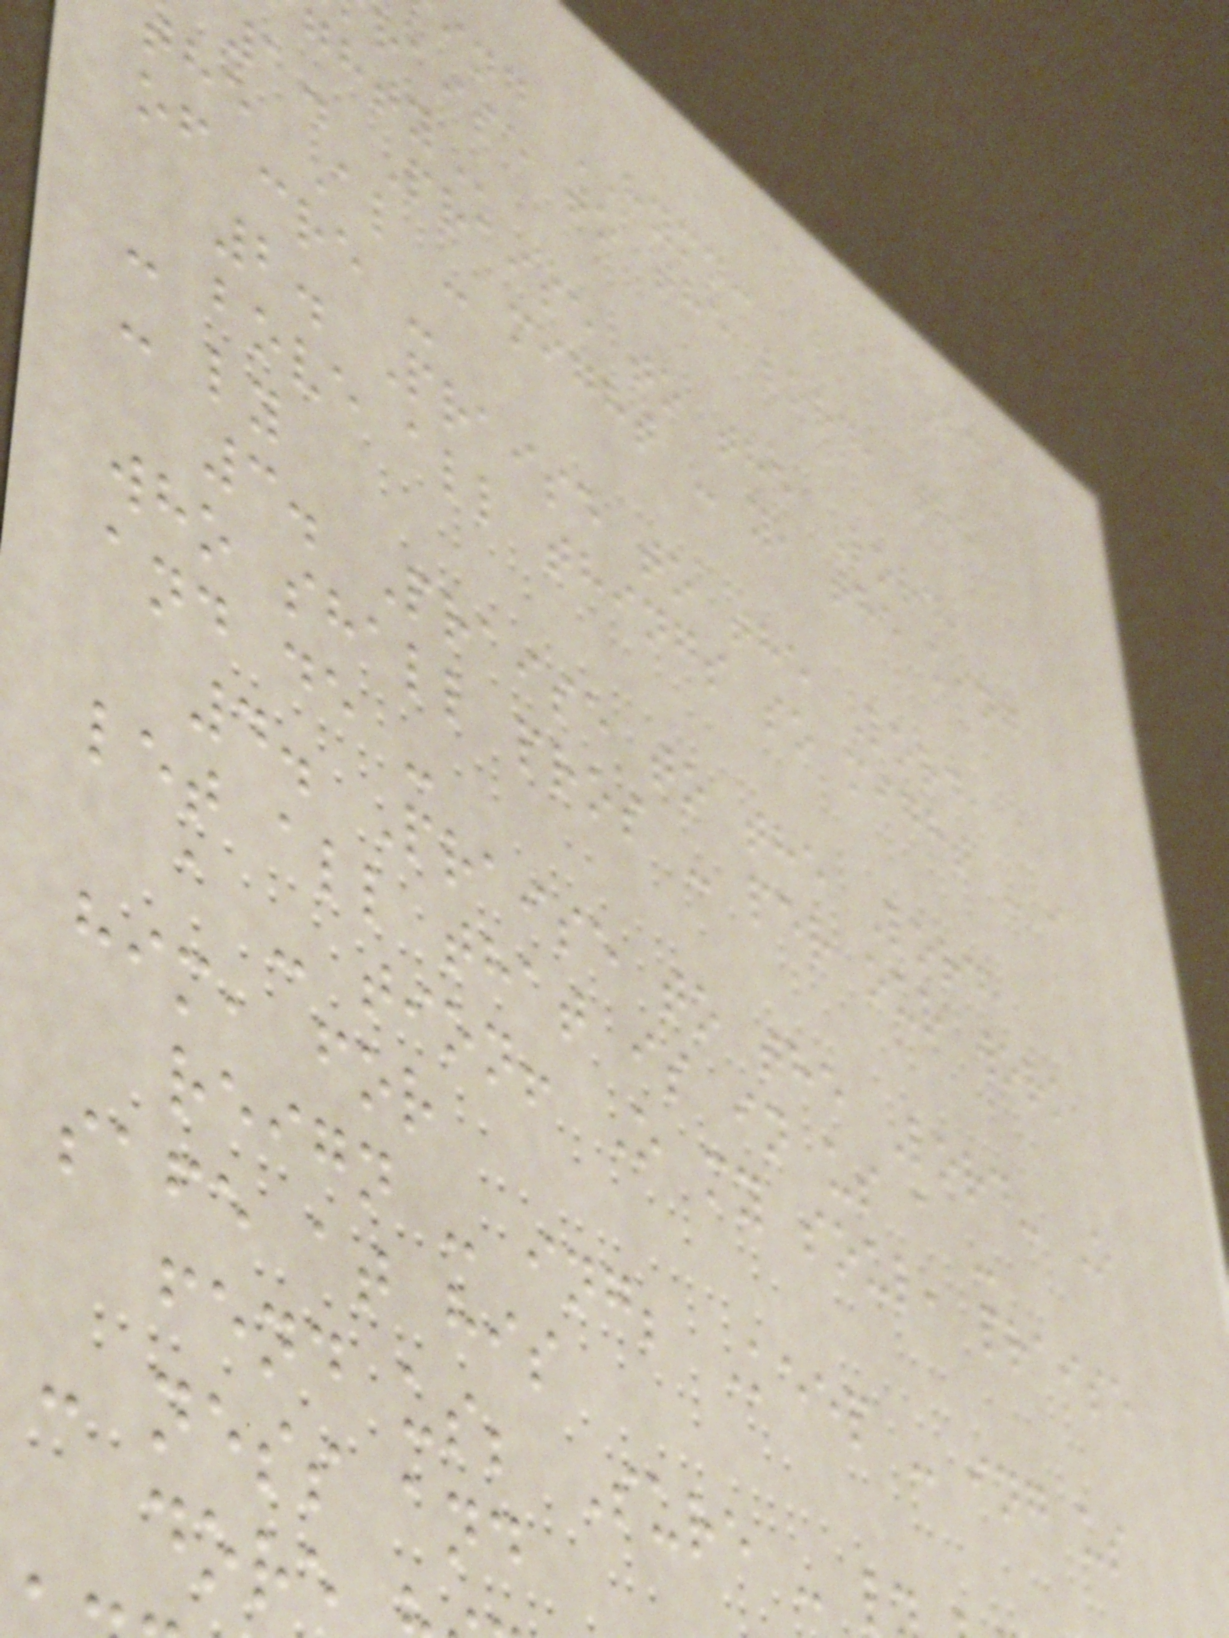230
ing HYMN:
raise to the lord, the
1. Praise to the Lord,
the Al - might - y, the king
of cre -
2. Praise to the Lord, a
- bove all things so might - i
- ly
3. Praise to the Lord,
who shall pros - per our work
and de -
4. Praise to the Lord- O
let all that is in us a -
a - tion! O my soul, praise
him, for
reign - ing; Keep - ing us
safe at his
fend us; Sure - l
- ness and
